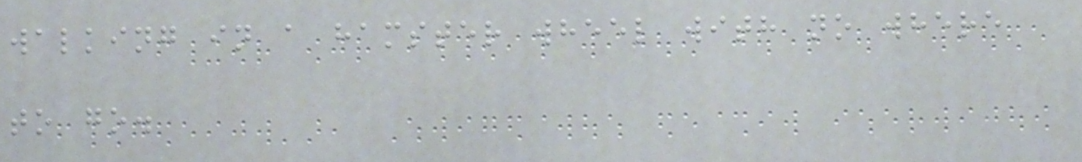walking in a hamster wheel with no where
to go.
